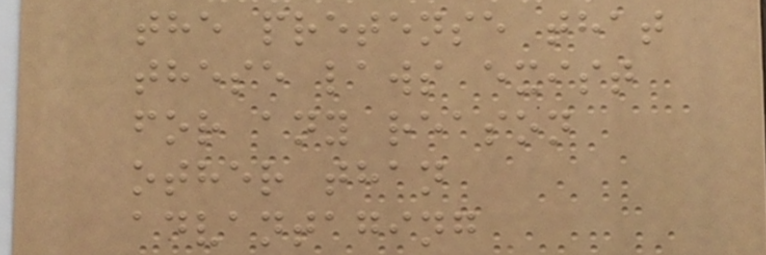the pretense that
these laws exist
for any reason
other than
advantaging
